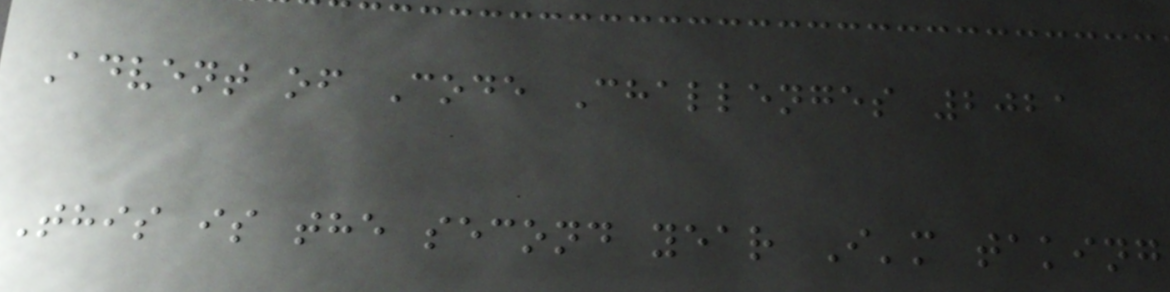Advent of Code Challenges 2021
This is the second year I'm taking
